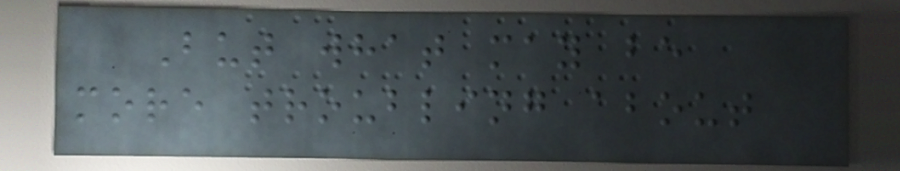But what may be
more troubling about
